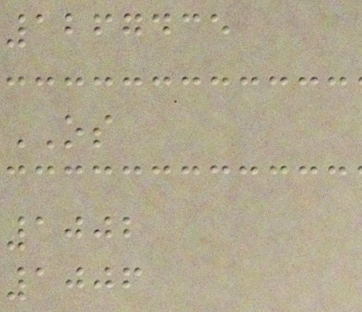1267435
OS
1002
1006
